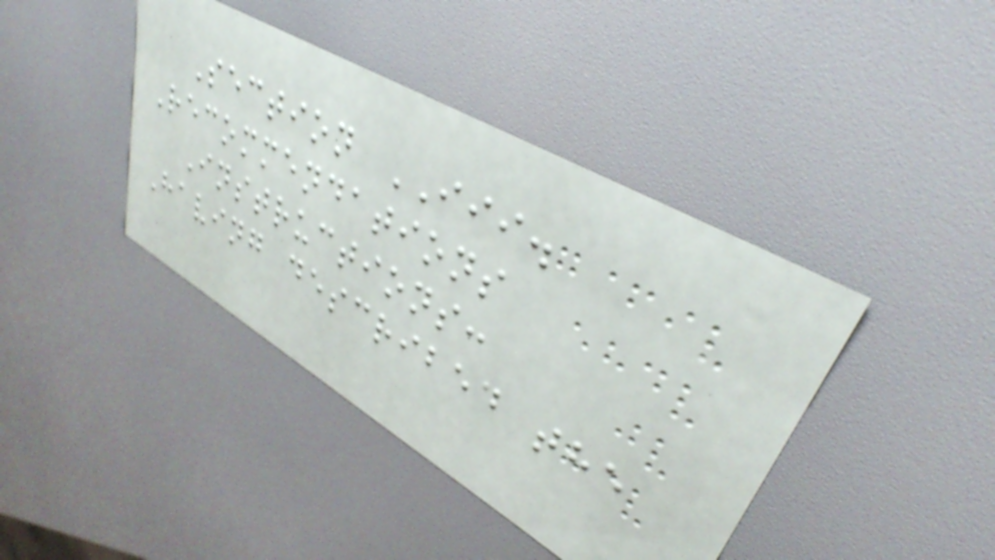Section III.
Recommendations
Instructions:
Having described the
